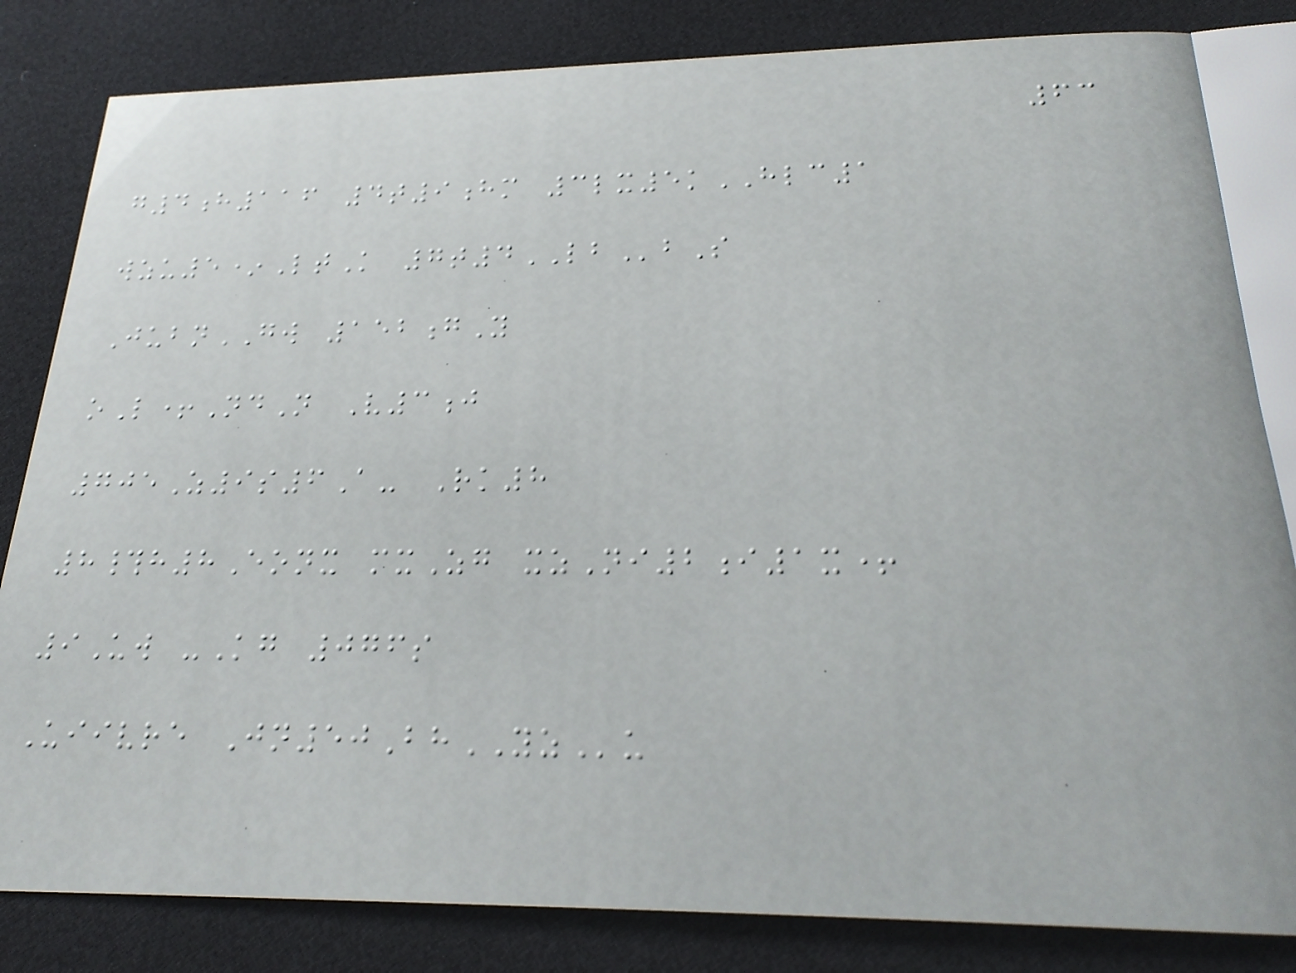63
g4h116 4t9hm 3lx5kHLC1
wzu5*LtK 7t4LBbS
JubnGW 152gY
oL+NdN V3j
705Z9s6A- Rk8
8#h8Eonx mxZg xzNi2i1x+
9Uw -Kg 076s
Uiivre Jn50BhYZu
